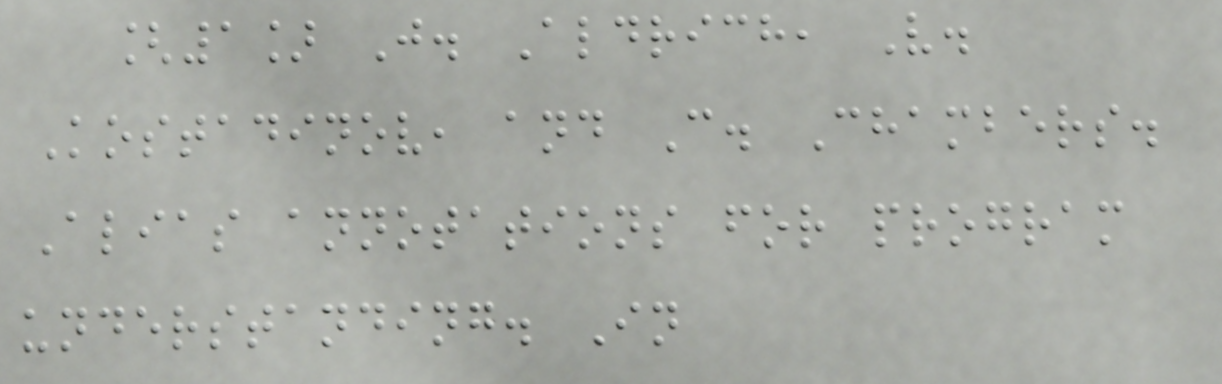[1] J. Aldrich, V.
Kostadinov, and C. Chambers.
Alias annotations for program
understanding. In
